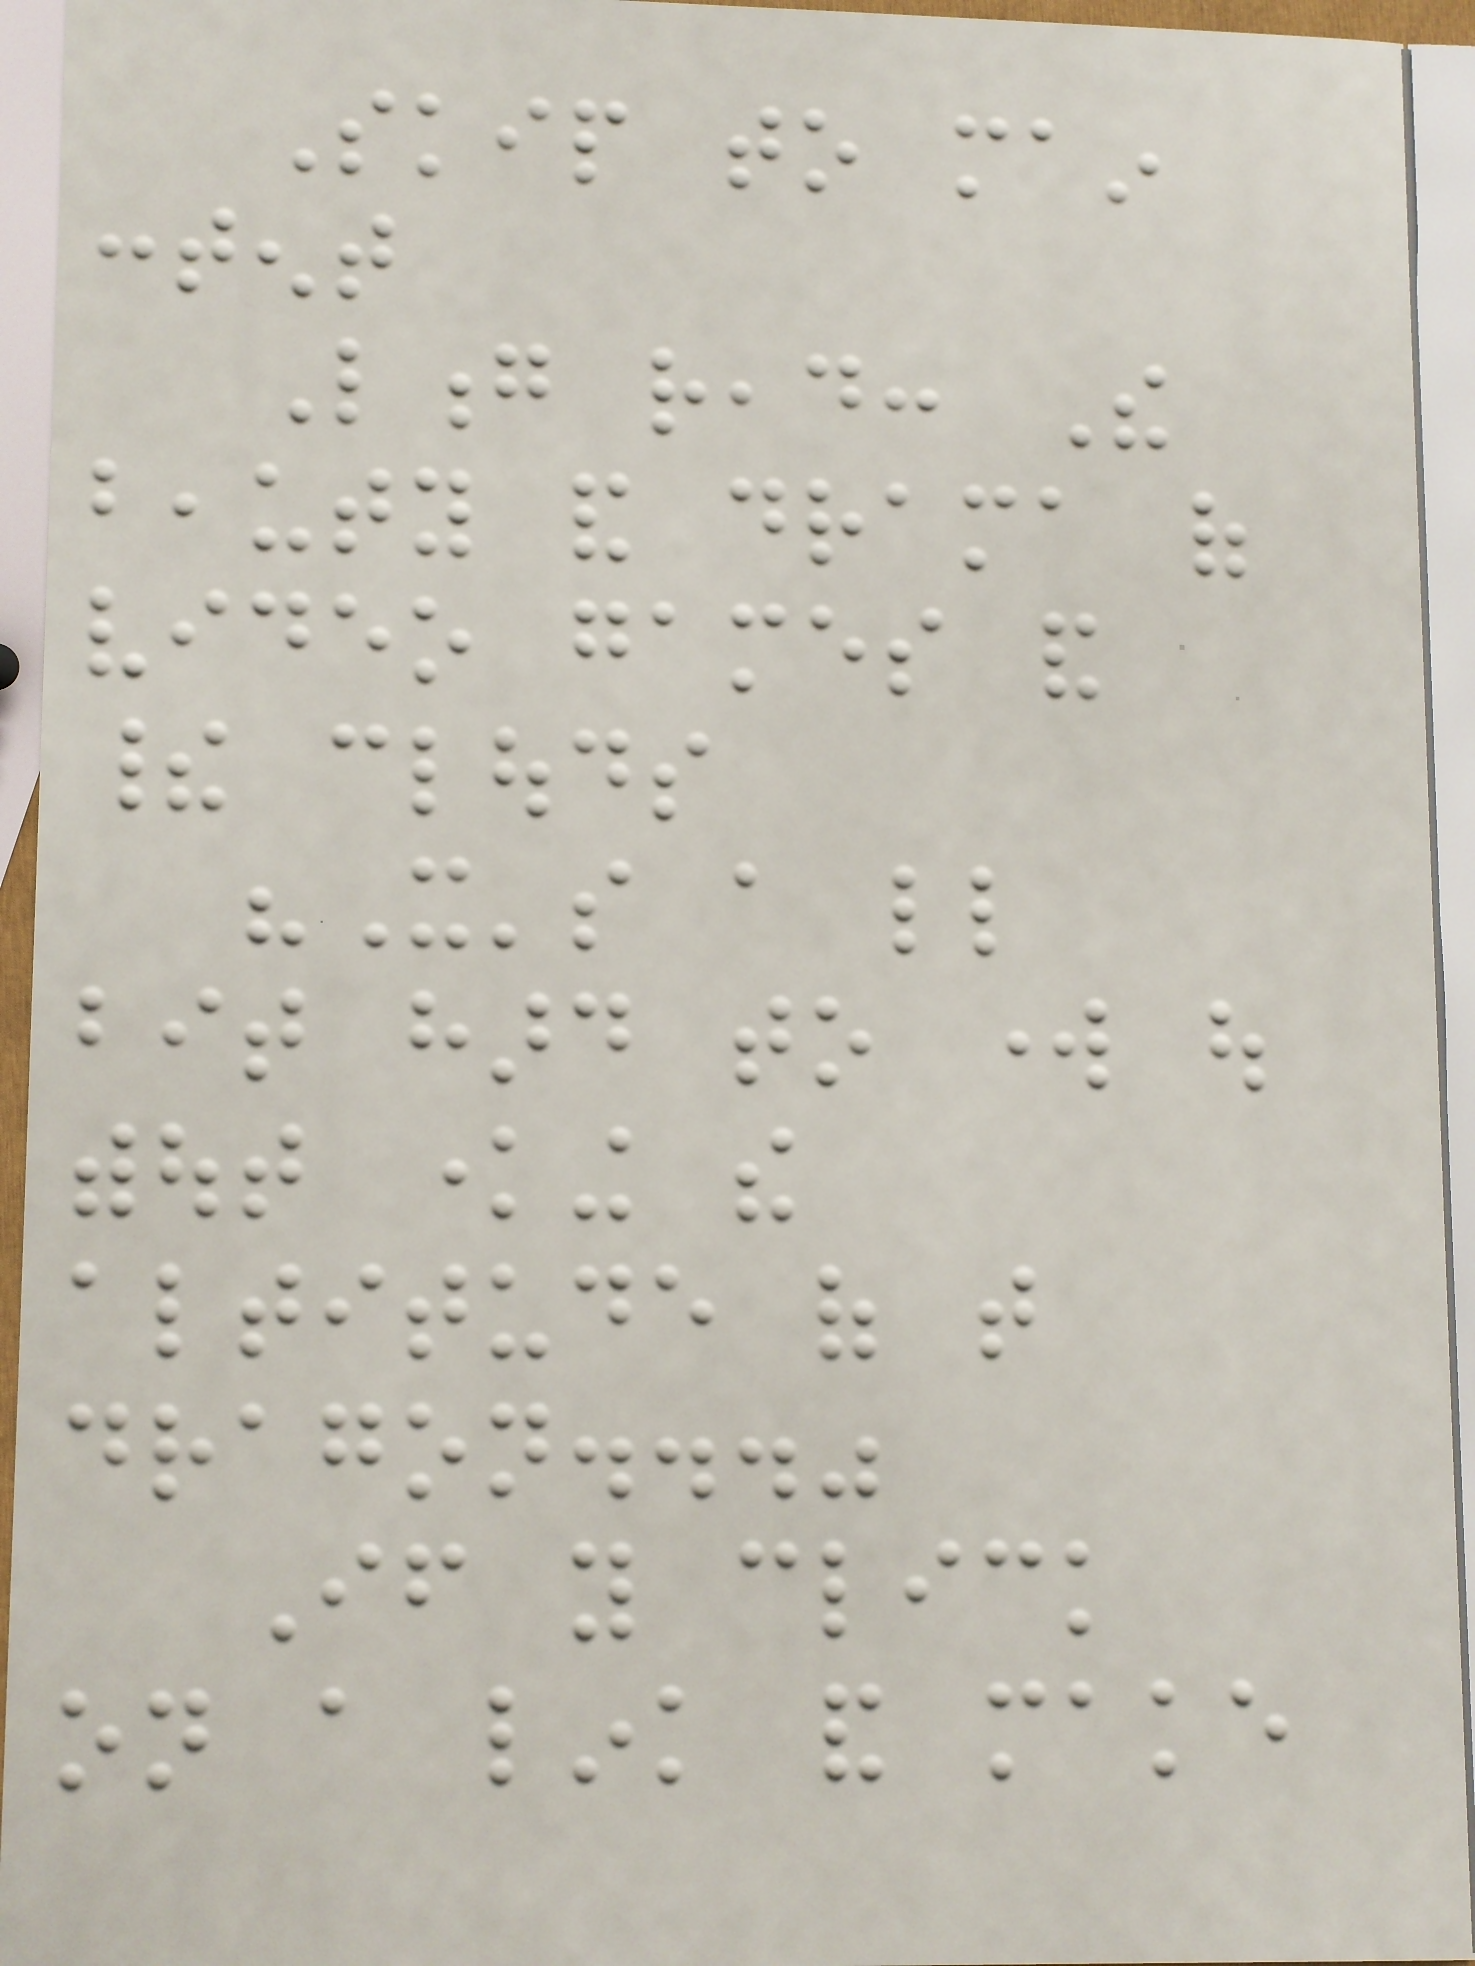Skip to main
content
Long read: The
beauty and drama of
video games and
their clouds
"It's a little
bit hard to work out
without knowing the
altitude of that
dragon..."
If you click
on a link and make
